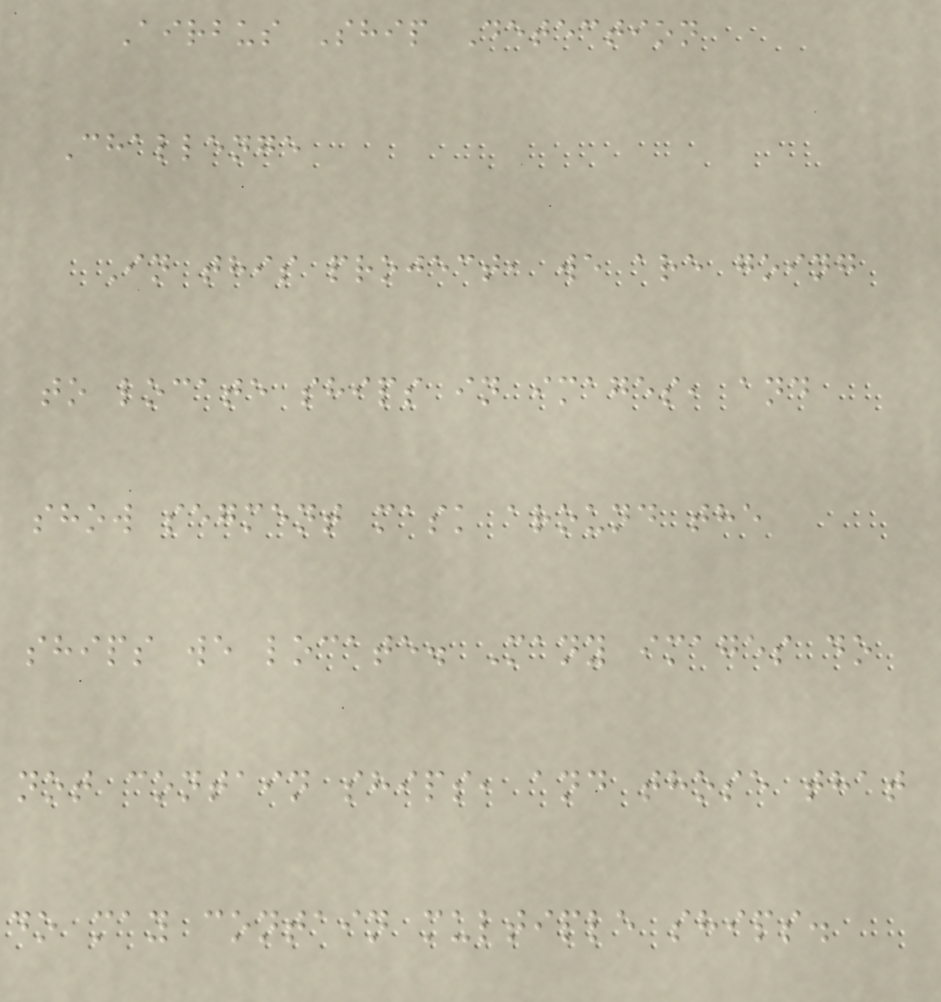Airbus Ship Detection
Challenge
In this project, we are going
to locate ships in images, and
show segment mask around the
ships we locate. Many images do
not contain ships, and those that
do may contain multiple ships.
